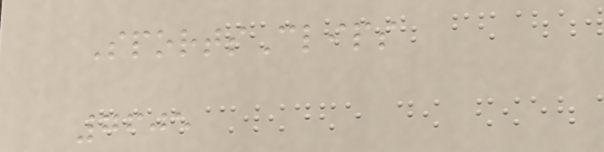SportsClips
7605
